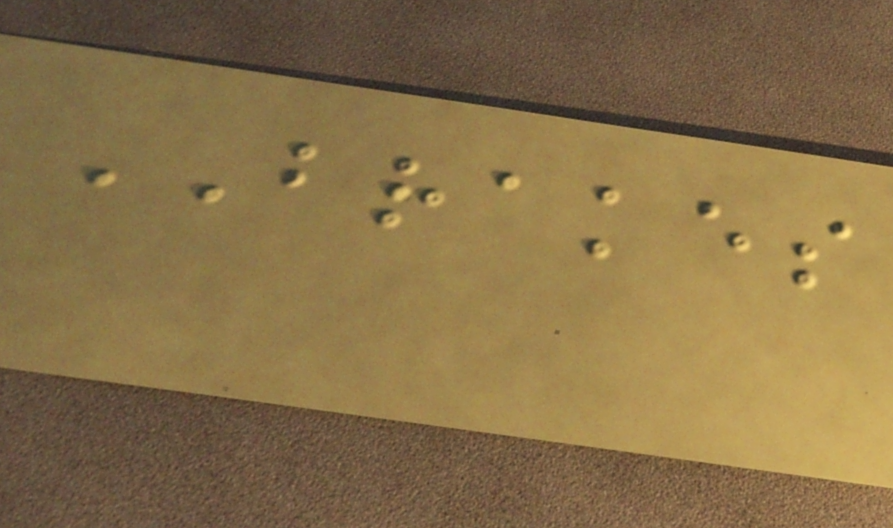BRAKES
